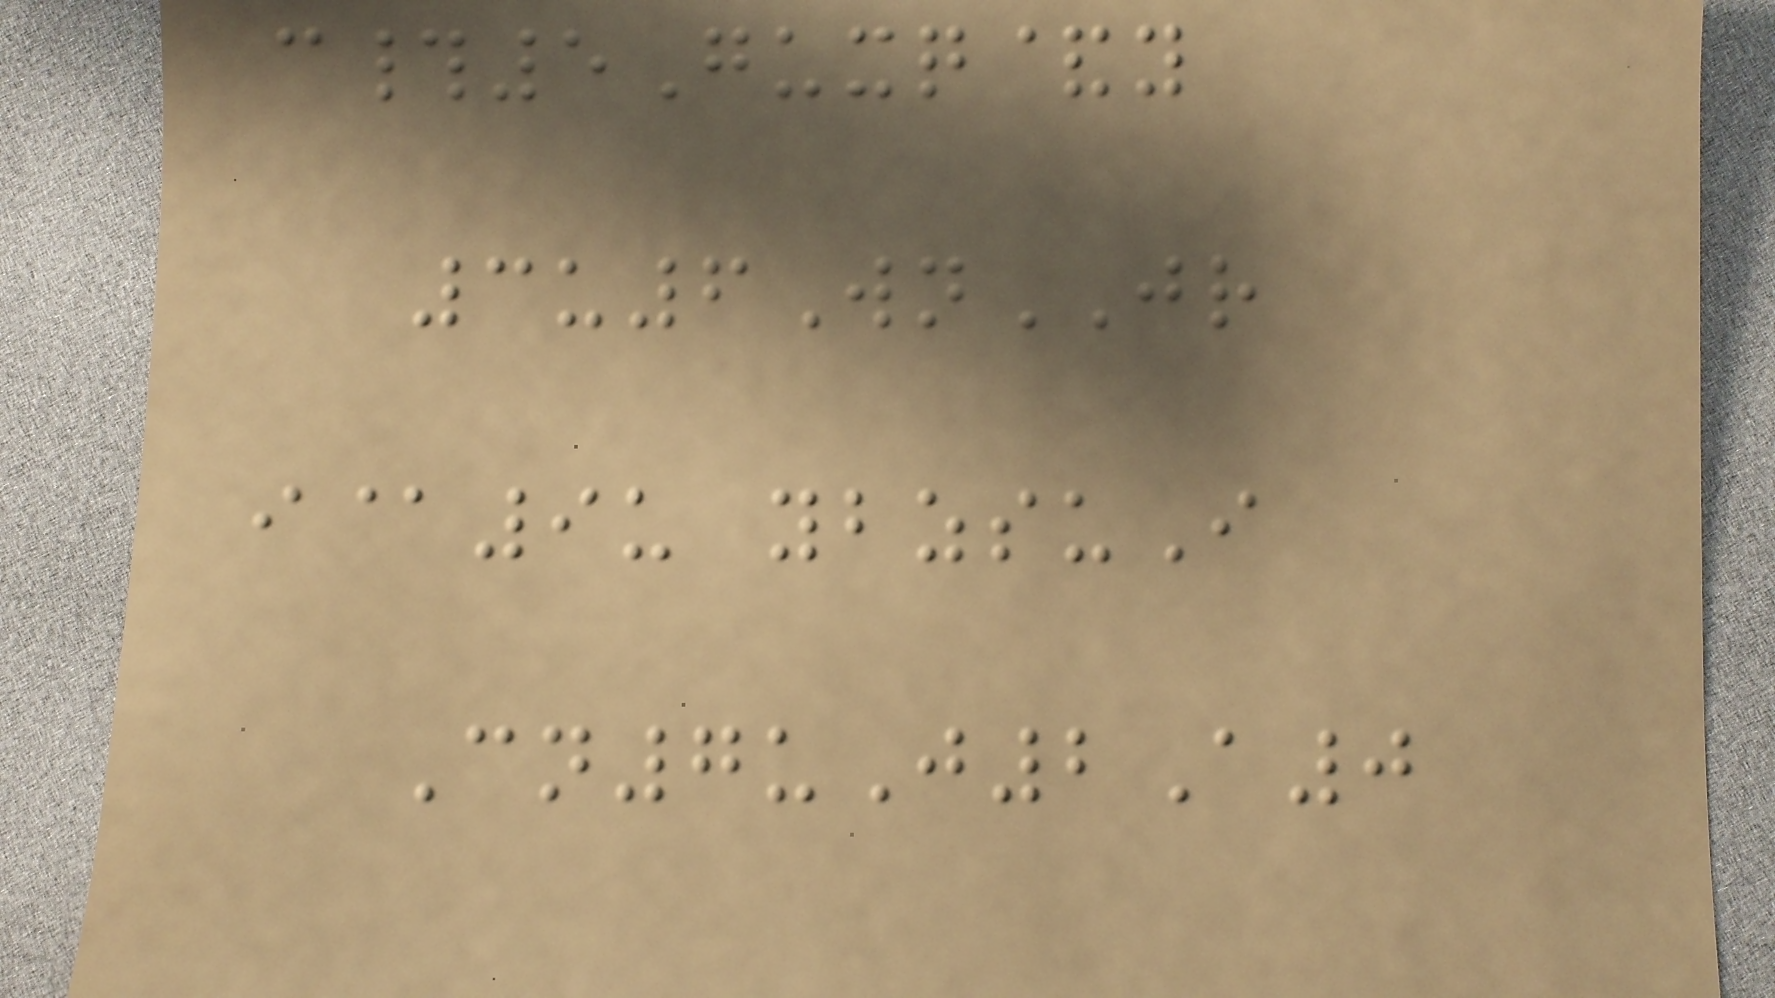c#5Guxq&y
3u6WnJR
i@9u ybzsuI
Cn7uJ2A0
